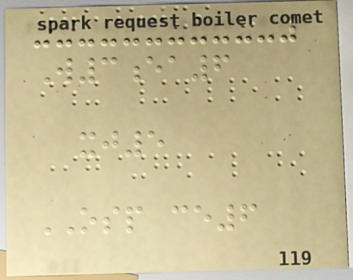W3ea6
xj5
OSP ce6
